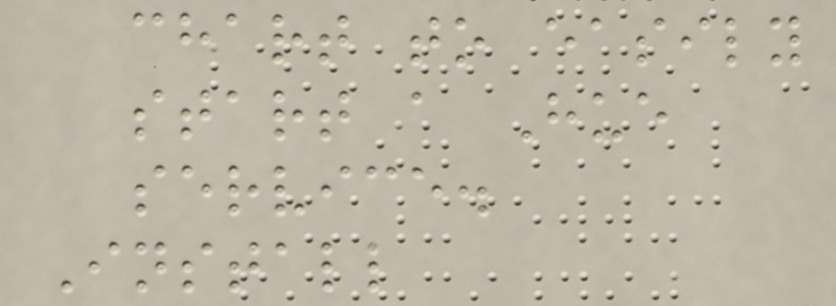chart to easily
start a Hue
service.
Install
